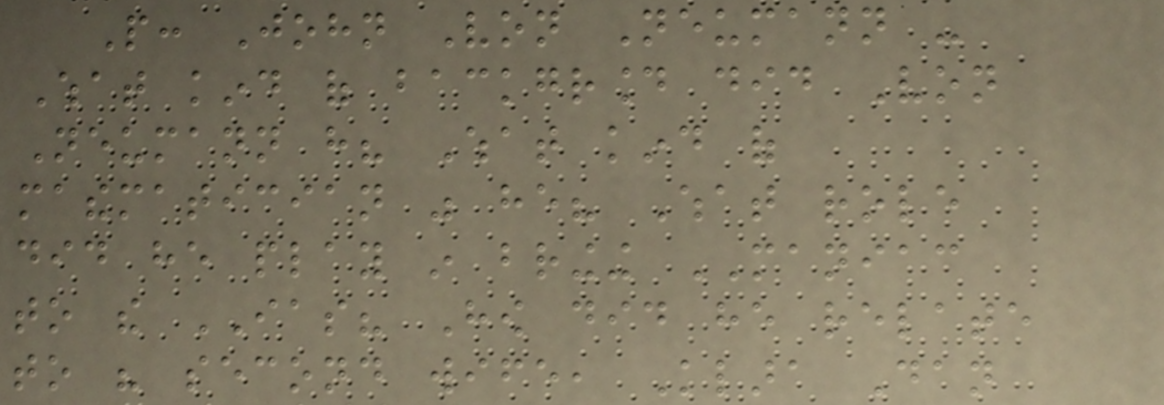People: John Von Neumann -
What kind of background did Von
Neumann have? What kind of
mathematician was he? What role
did he play in bringing MANIAC
to the IAS? How did he relate
to his second wife, Klara Dan
